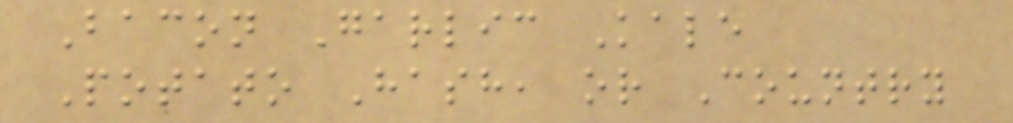Bacon Garlic Kale
Potato Hash, or Country
